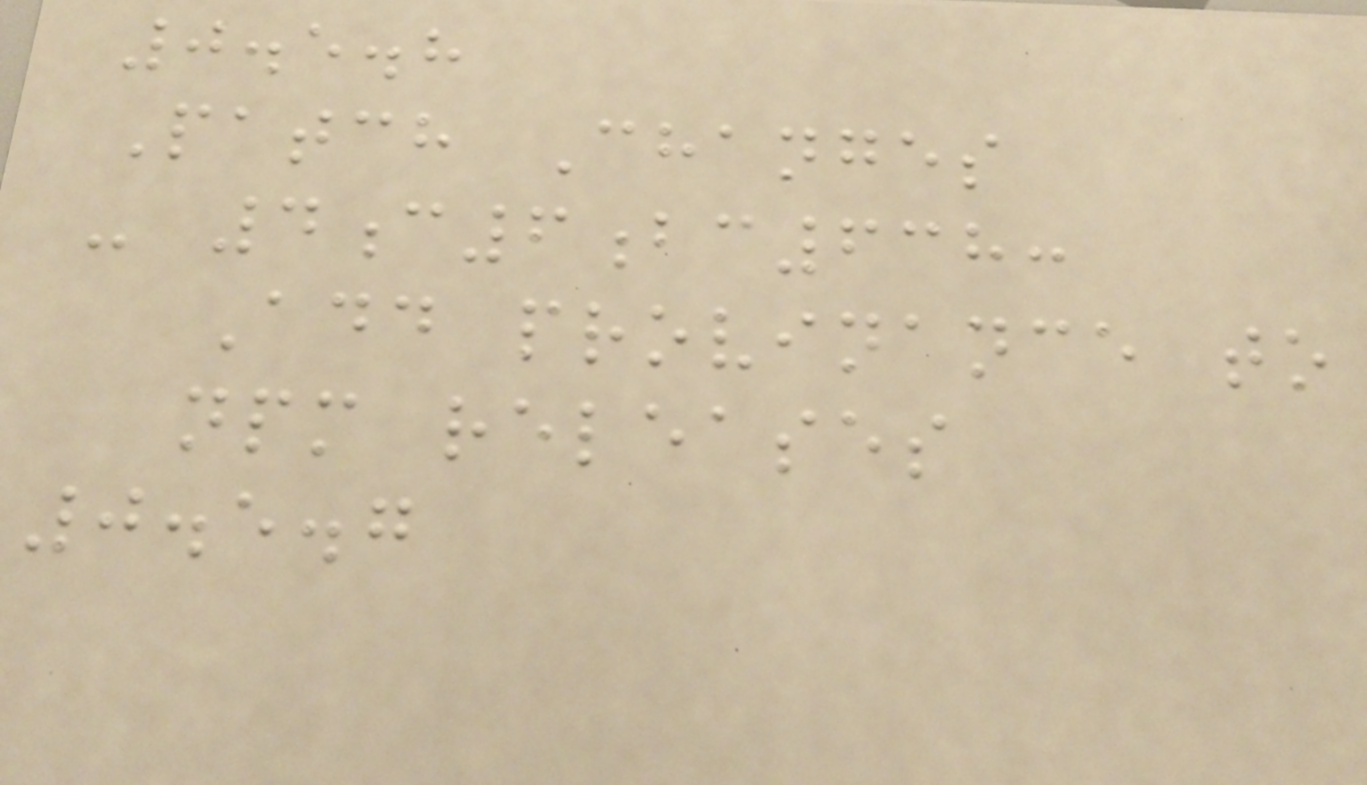0.5.8
Patch Changes
- 4c6bc638:
Add provinance to
npm releases
0.5.7
